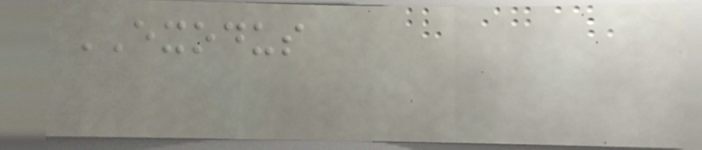EXODUS
